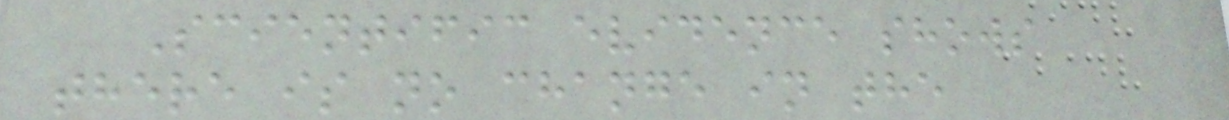Scientific evidence shows
there is no change in the
